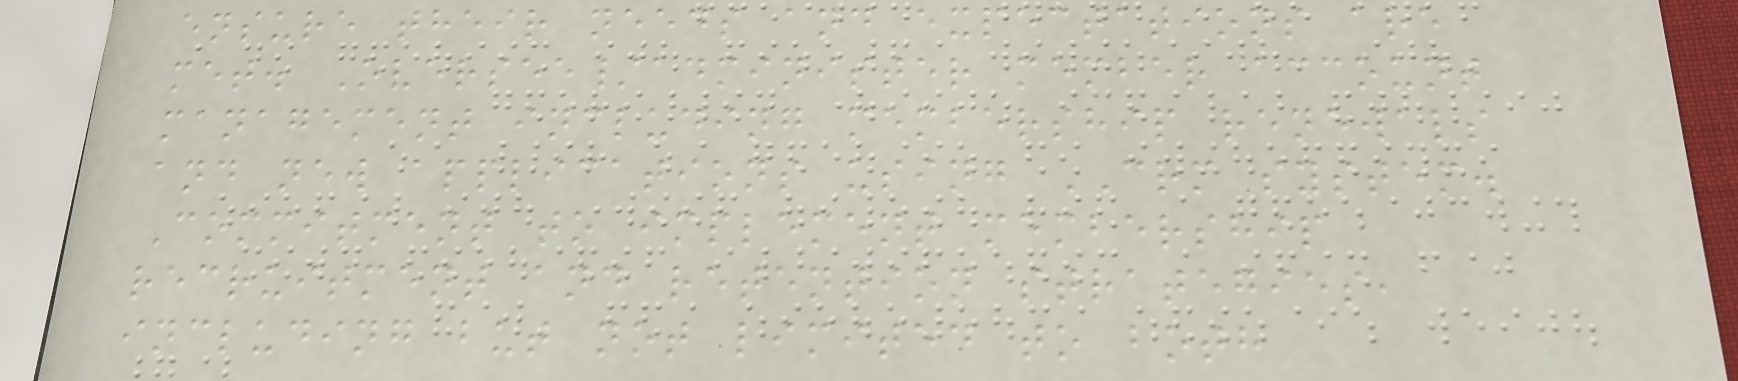ensure their needs and expectations are
met. Oversee/administer member account
management including membership renewals
and new applications using CRM system.
Commitment to implement membership
recruitment and retention strategies,
including but not limited to both
